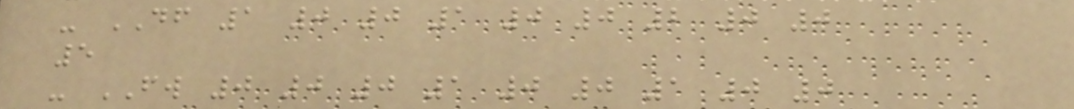- DF 1 0 0 1 0 0 2 0 0
5
- FW 0 0 0 1 0 0 1 0 0
